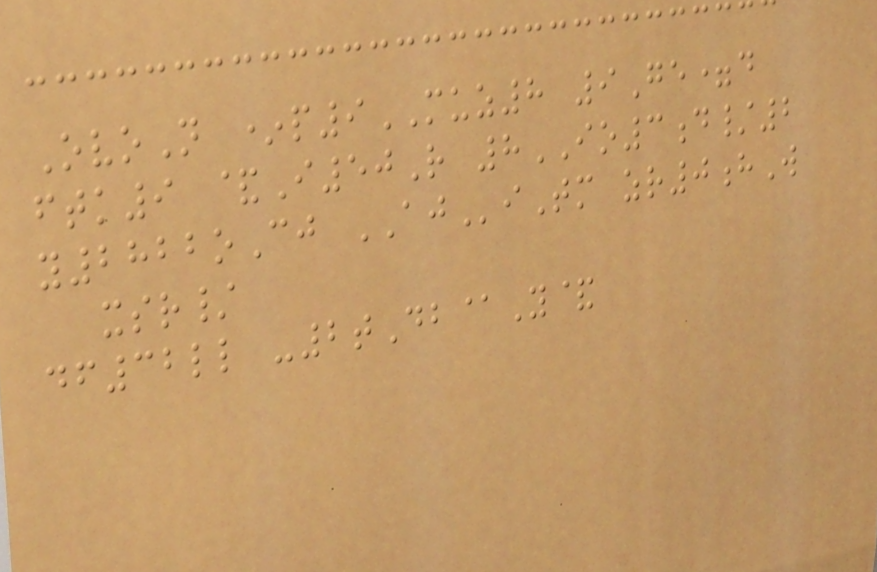OvoN *p9MUZ8 9Ge=d
ftk9 &I50R 8IO3d/2
y2822oCj AJiTm zr0hW
xsr/
df32ll -2tDb@Y&
